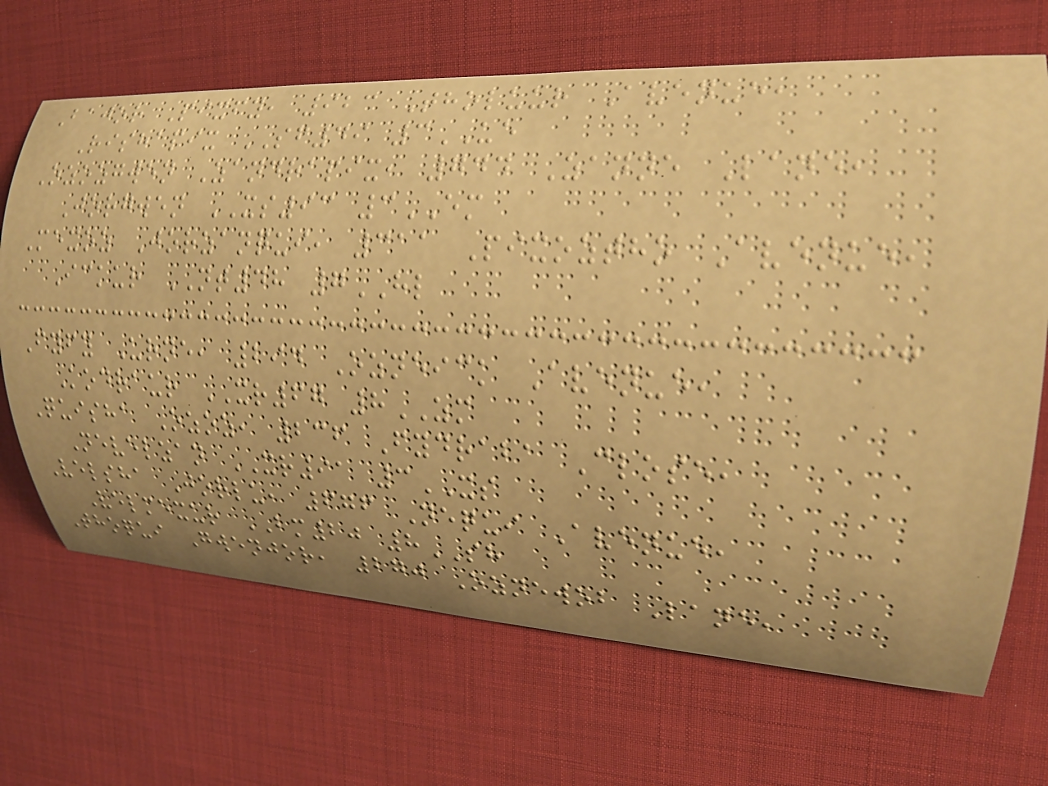Bajor Pixfy, 923 Tholuur Avenue,
Rishapix SF49 3UE
Ozozgwen Zandrapix, 744 Zanne Lane,
Jorgwen XS93 3EM
Mexoz Jorzanqui, 311 Pixoztho Avenue,
Ickur NT48 7HL
Fyfy Urne, 294 Ozneick Avenue,
Kodraur XR67 8ZM
Quisha Ozoz, 236 Fydraba Close,
Nevelzan XR91 3XS
Velsha Jorlu, 676 Nequi Avenue,
Velmexur BM20 8SH
Thoqui Gwenjor, 270 Oznewob Lane,
